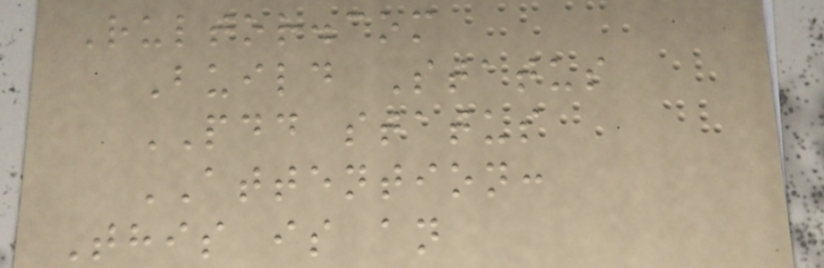Rultor.com
Build Status
PDD status
ATTENTION:
This is an
